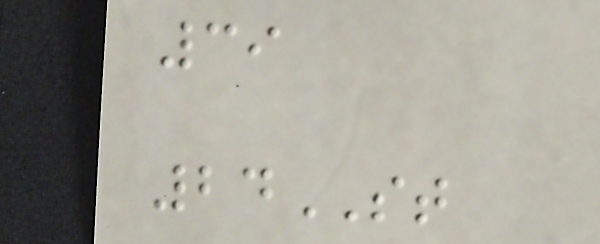39
24ST
